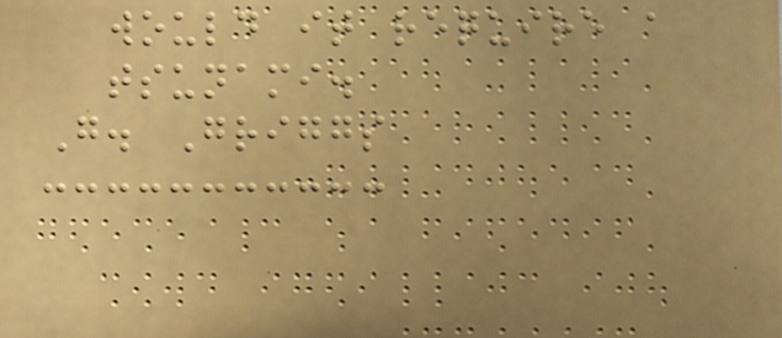would it require a
tsunami.
G. Griggs
